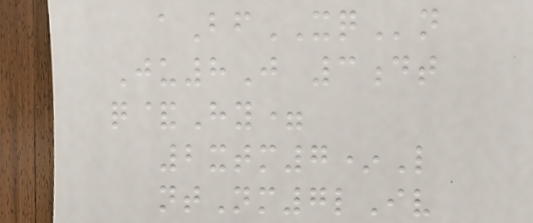aBfXQn
Ju8J 3dt
q&Hy=
2xtm7*L
ntNm7lIv
